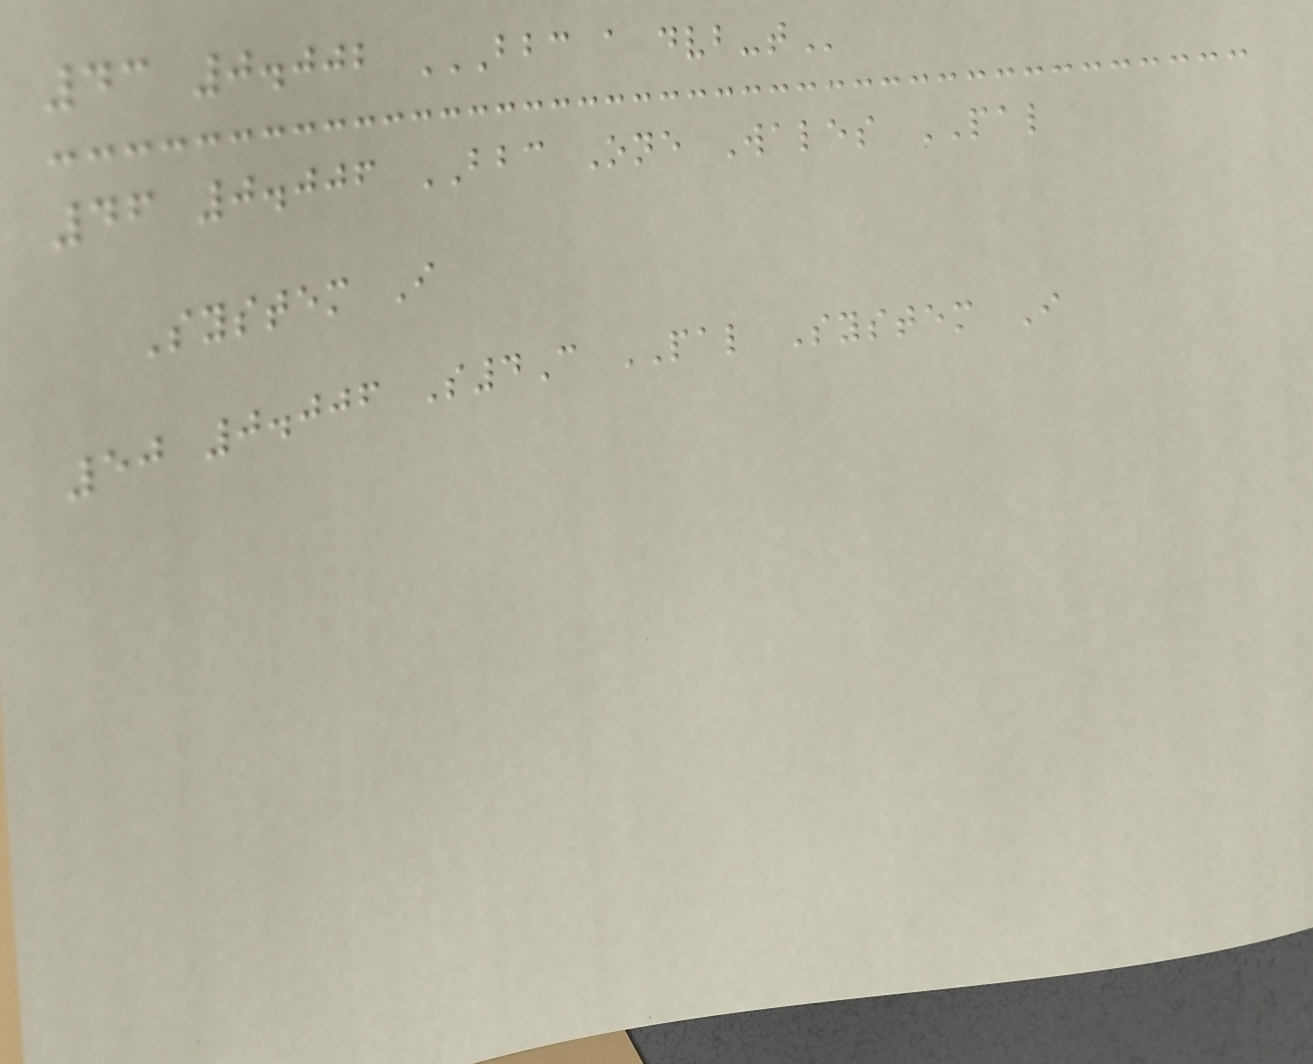43 0.002 BBC A DVB-T
46 0.006 BBC One Wales PAL
System I
50 0.006 S4C PAL System I
